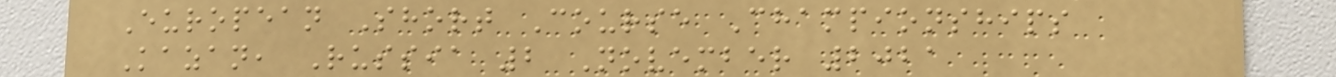European Short Course Championships
Kazan, Russia 2 November 2021
